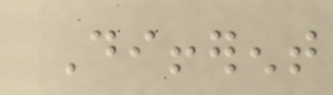Different
